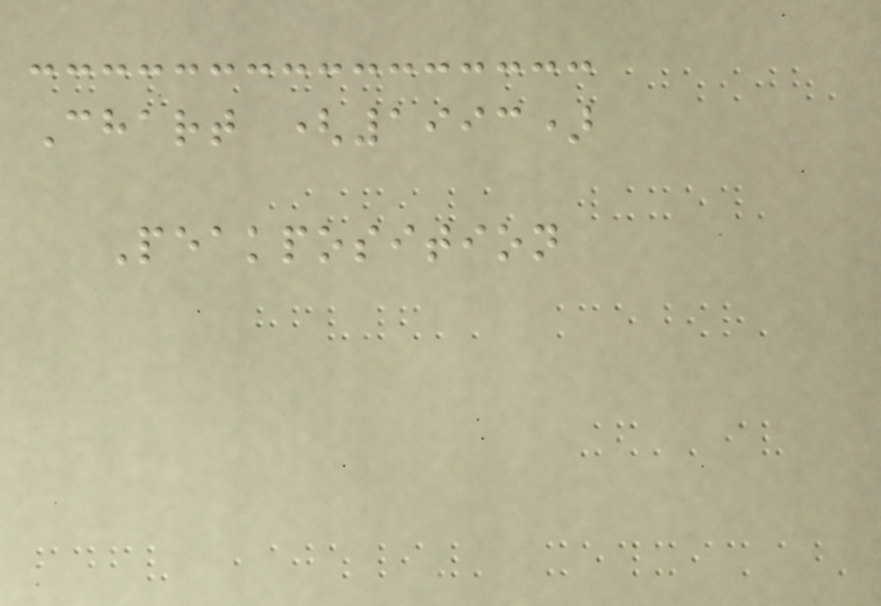Chart (1993)
Peakposition
